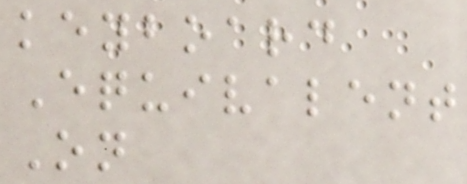keyboard
Equivalent
On
